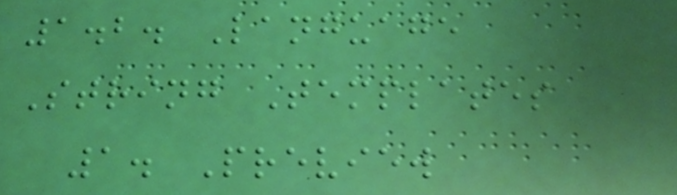1.2. Language
String Templates
1. Preview
